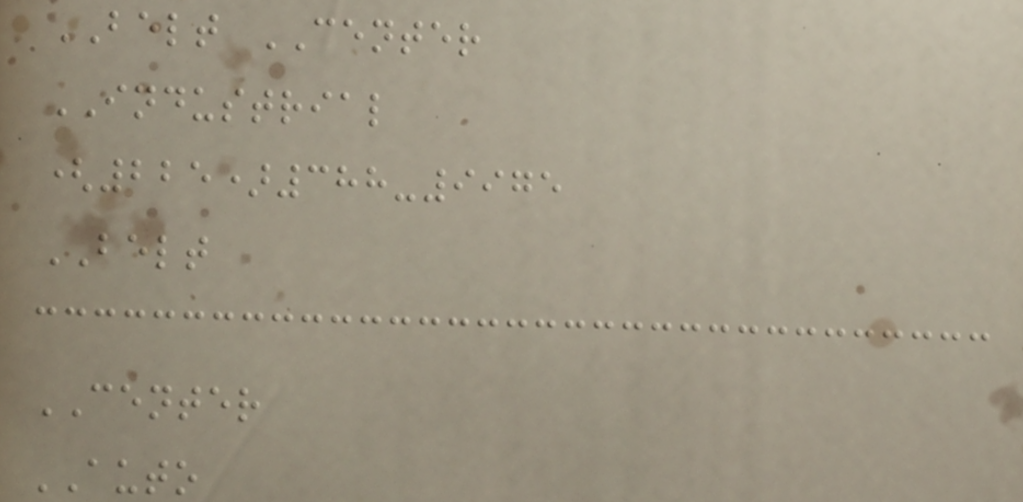BELT CENTER
INDUSTRIAL
(225)388-9975
BELT
CENTER
AUTO
